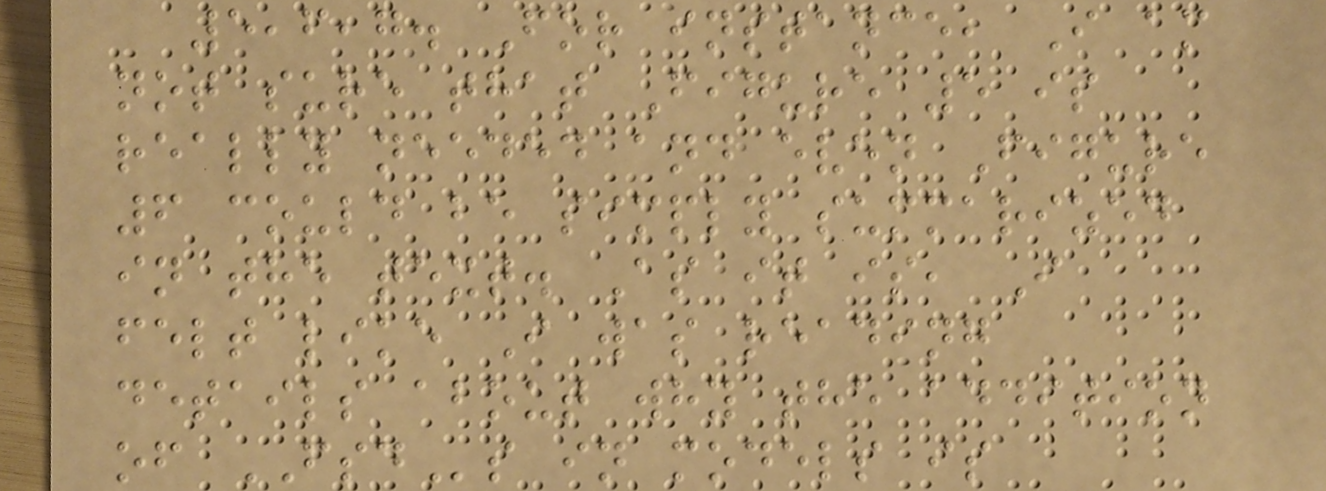5,6,7. For instance, I am
not sure that Figure 5 is
really needed and even Figure
6 could be simply summarized
in the text. As it is, I
felt like I was reading
details about why the addition
of FSDs in models is
